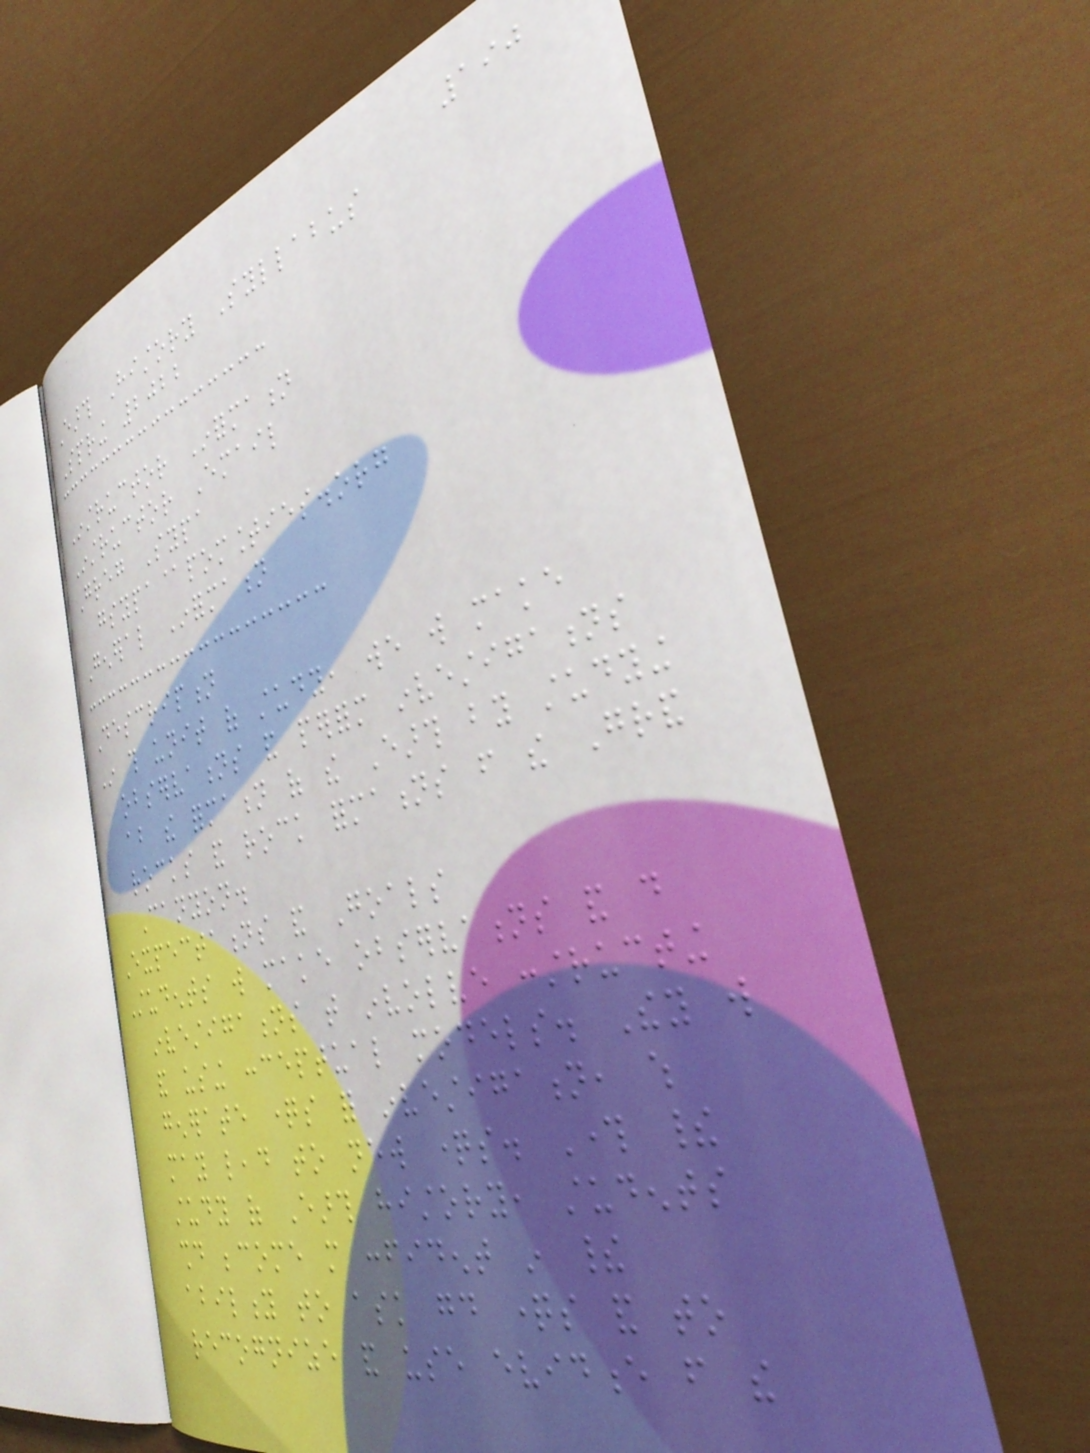190
Earth History Syllabus
Spring 2022
Instructor Information
Instructor Email
Greg Sypa
gsypa@pomounties.org
General Information
Description
In this unit of study, we will make
observations and perform investigations
about the formation of the Earth by studying
rocks and rock formations from the Grand
Canyon.
Expectations and Goals
Students will make observations and do
investigations that involve constructing
and using conceptual models. They will
generate questions for investigation, which
may lead to new questions. Through their
study of Earth history, students
should become more confident in their
ability to ask good questions and to
recognize and use evidence from the
